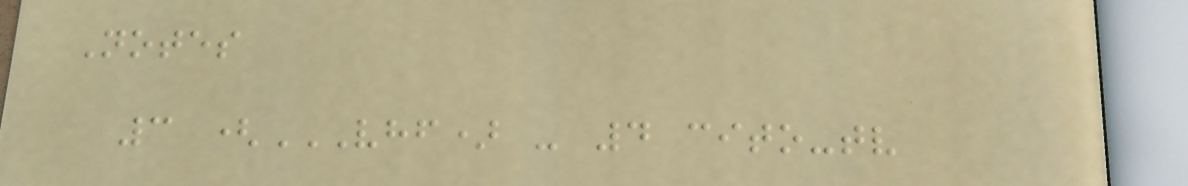Notes
3 (VHF) - 4 CITO-TV
